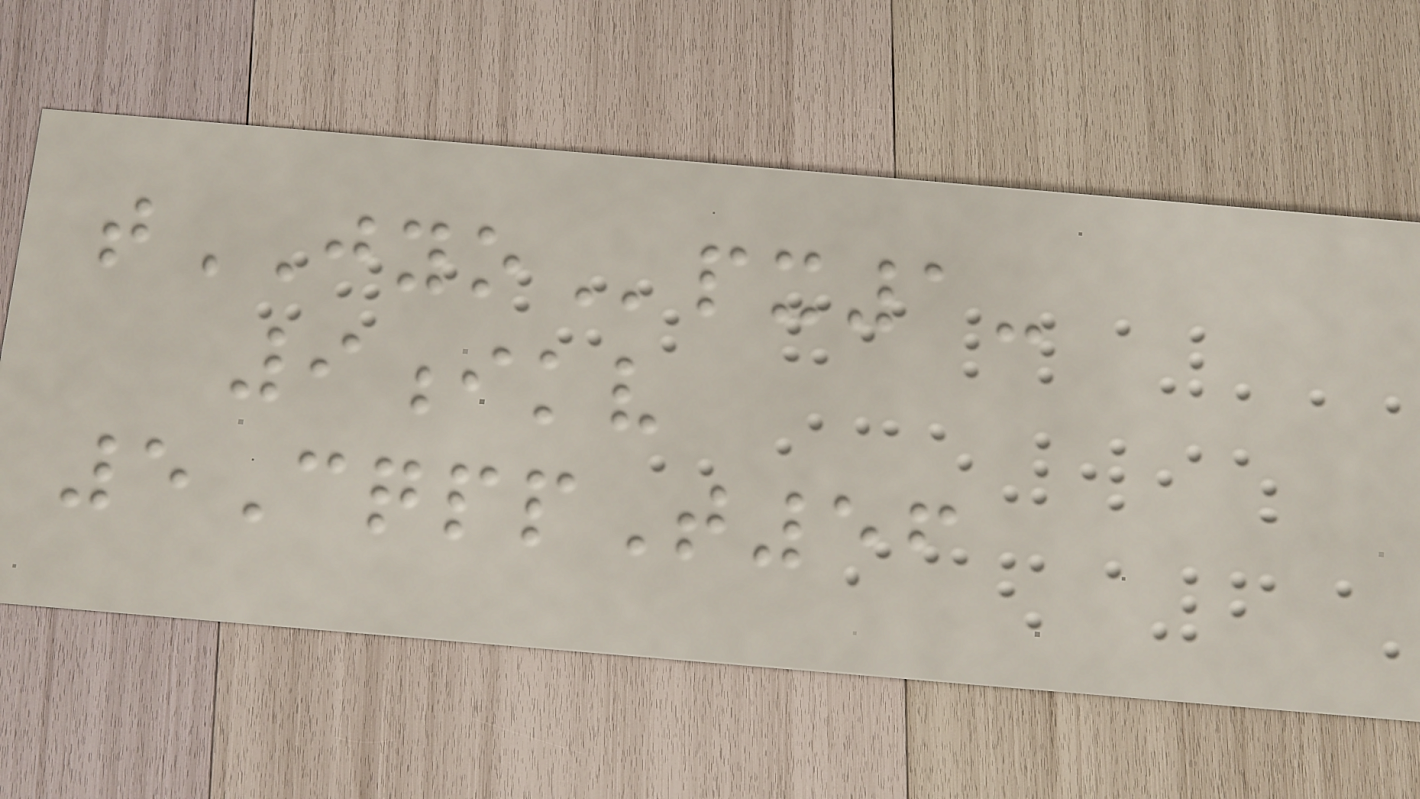tJYOpx1-
9ikv
5CqppT56
